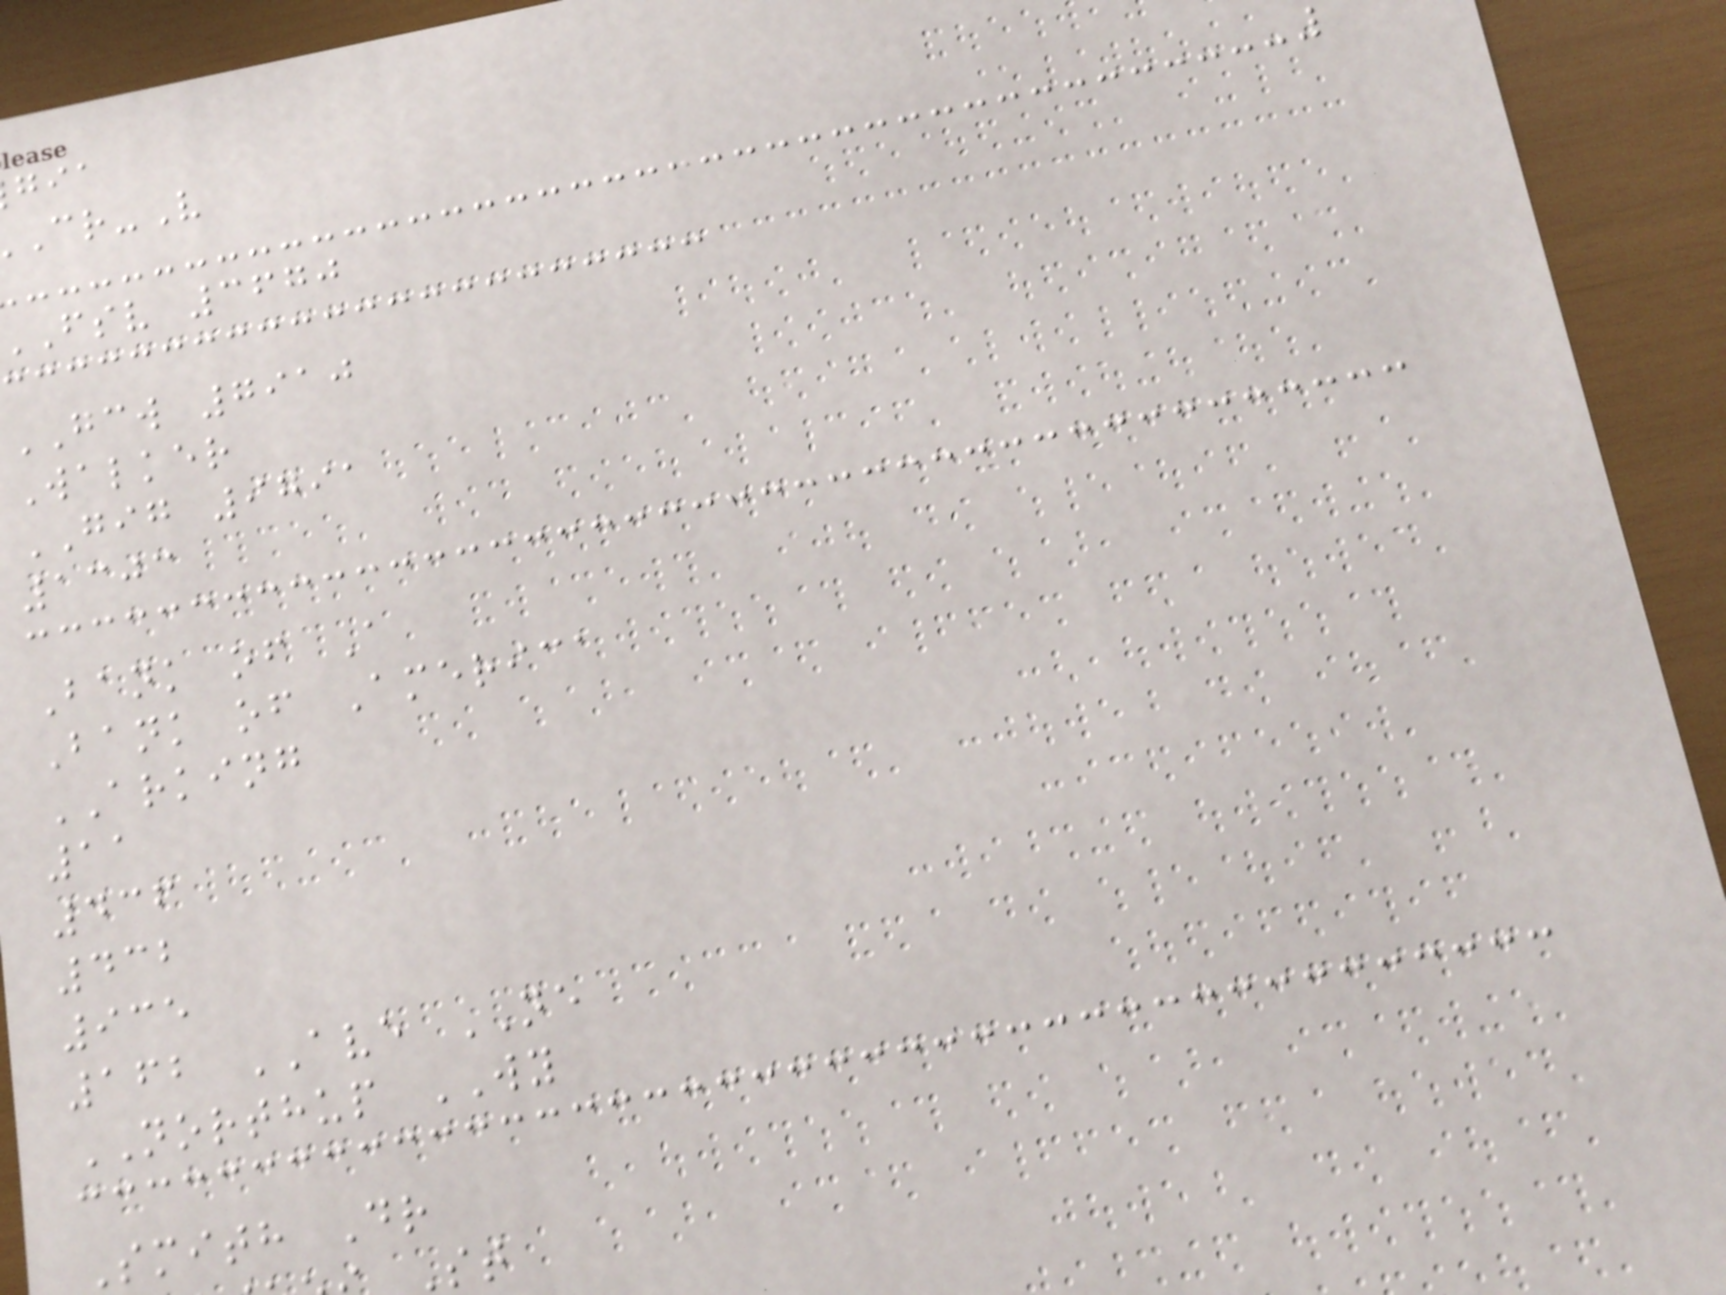fsv 3670
GCW 7910
Walker
GIG 9791
1303
Bank of A
Bank of America
ARKING
11
436
432
935
162 AVE NE
NORTHUP WY
Smith Dr
